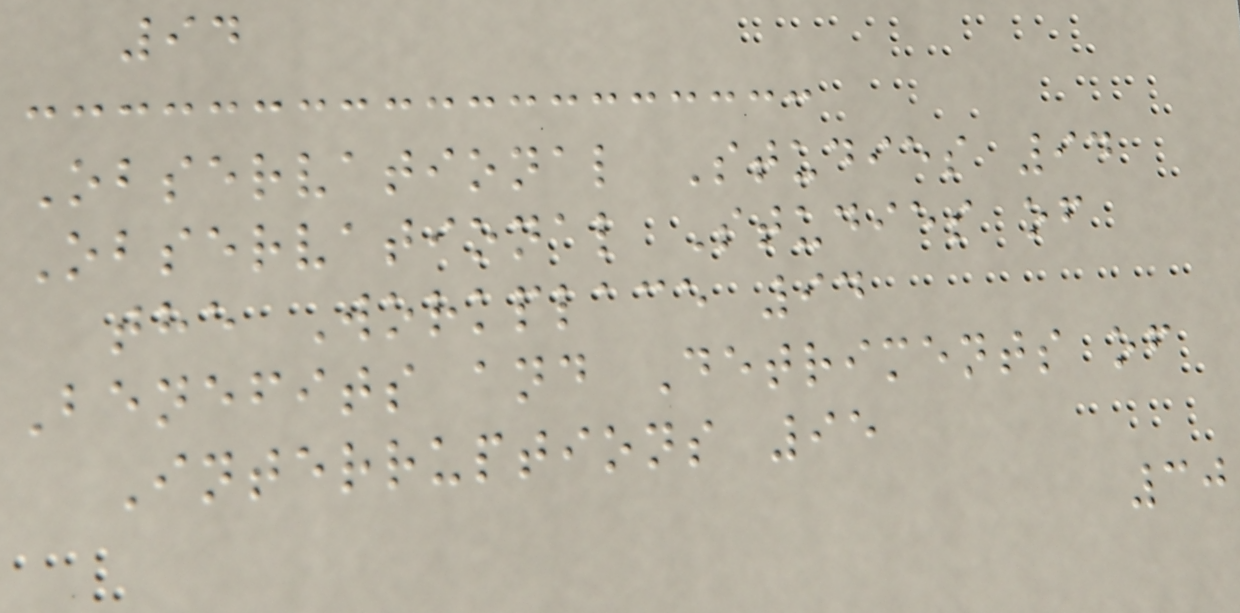94
Observational Studies 94
Observational Studies of
the Workplace 94
Benefits and Detriments of
Interruptions 95
30
